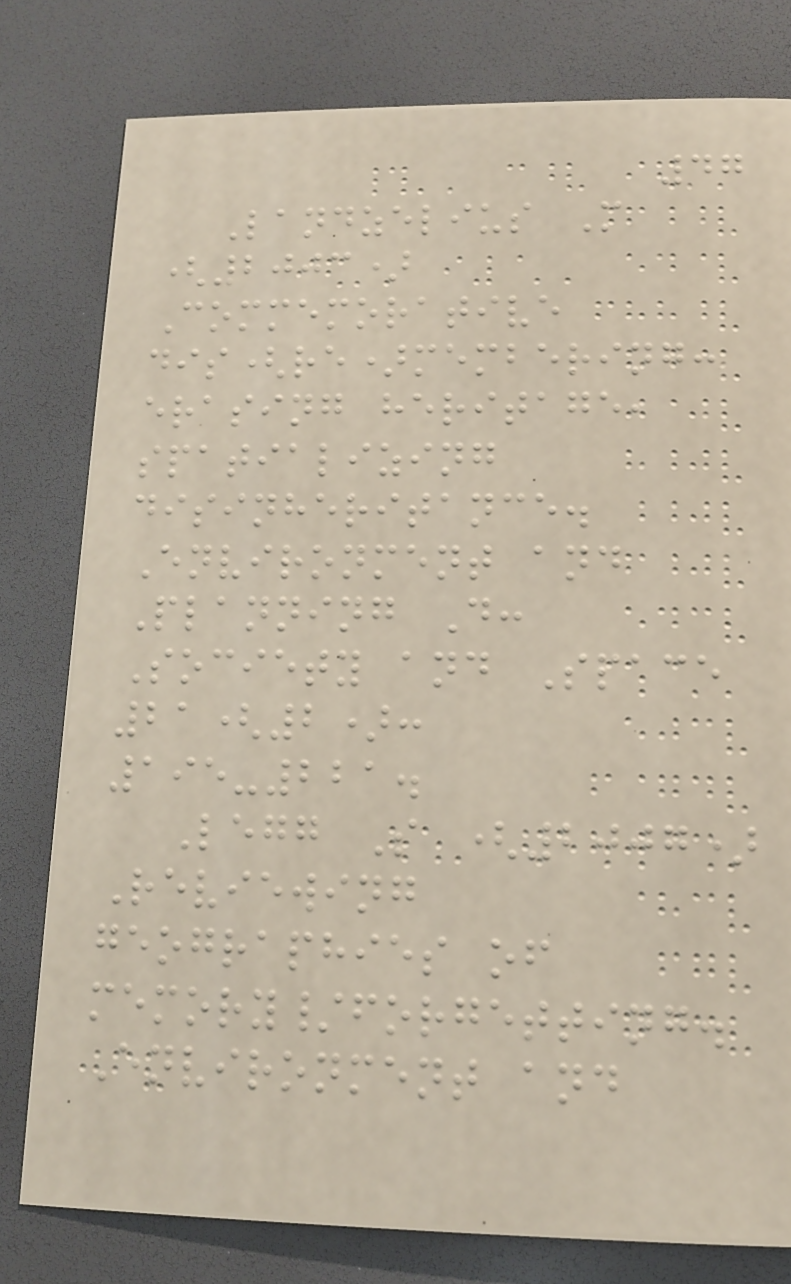47
Landzelius M
(2003)
Commemorative
dis(re)membering:
erasing heritage,
spatializing
disinheritance.
Environment and
Planning D:
Society and Space
21(2):
195-221.
Legg S (2007)
Reviewing
geographies of
memory/forgetting.
Environment and
